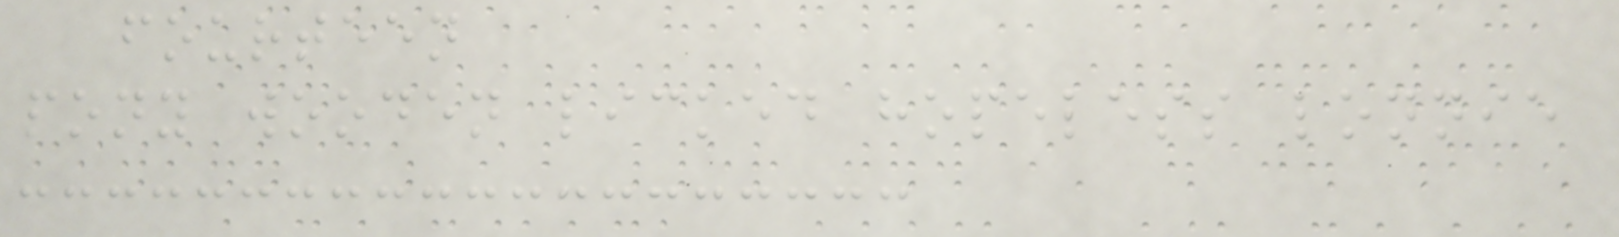fourteen
pony wooden licked hopeless lonnie
